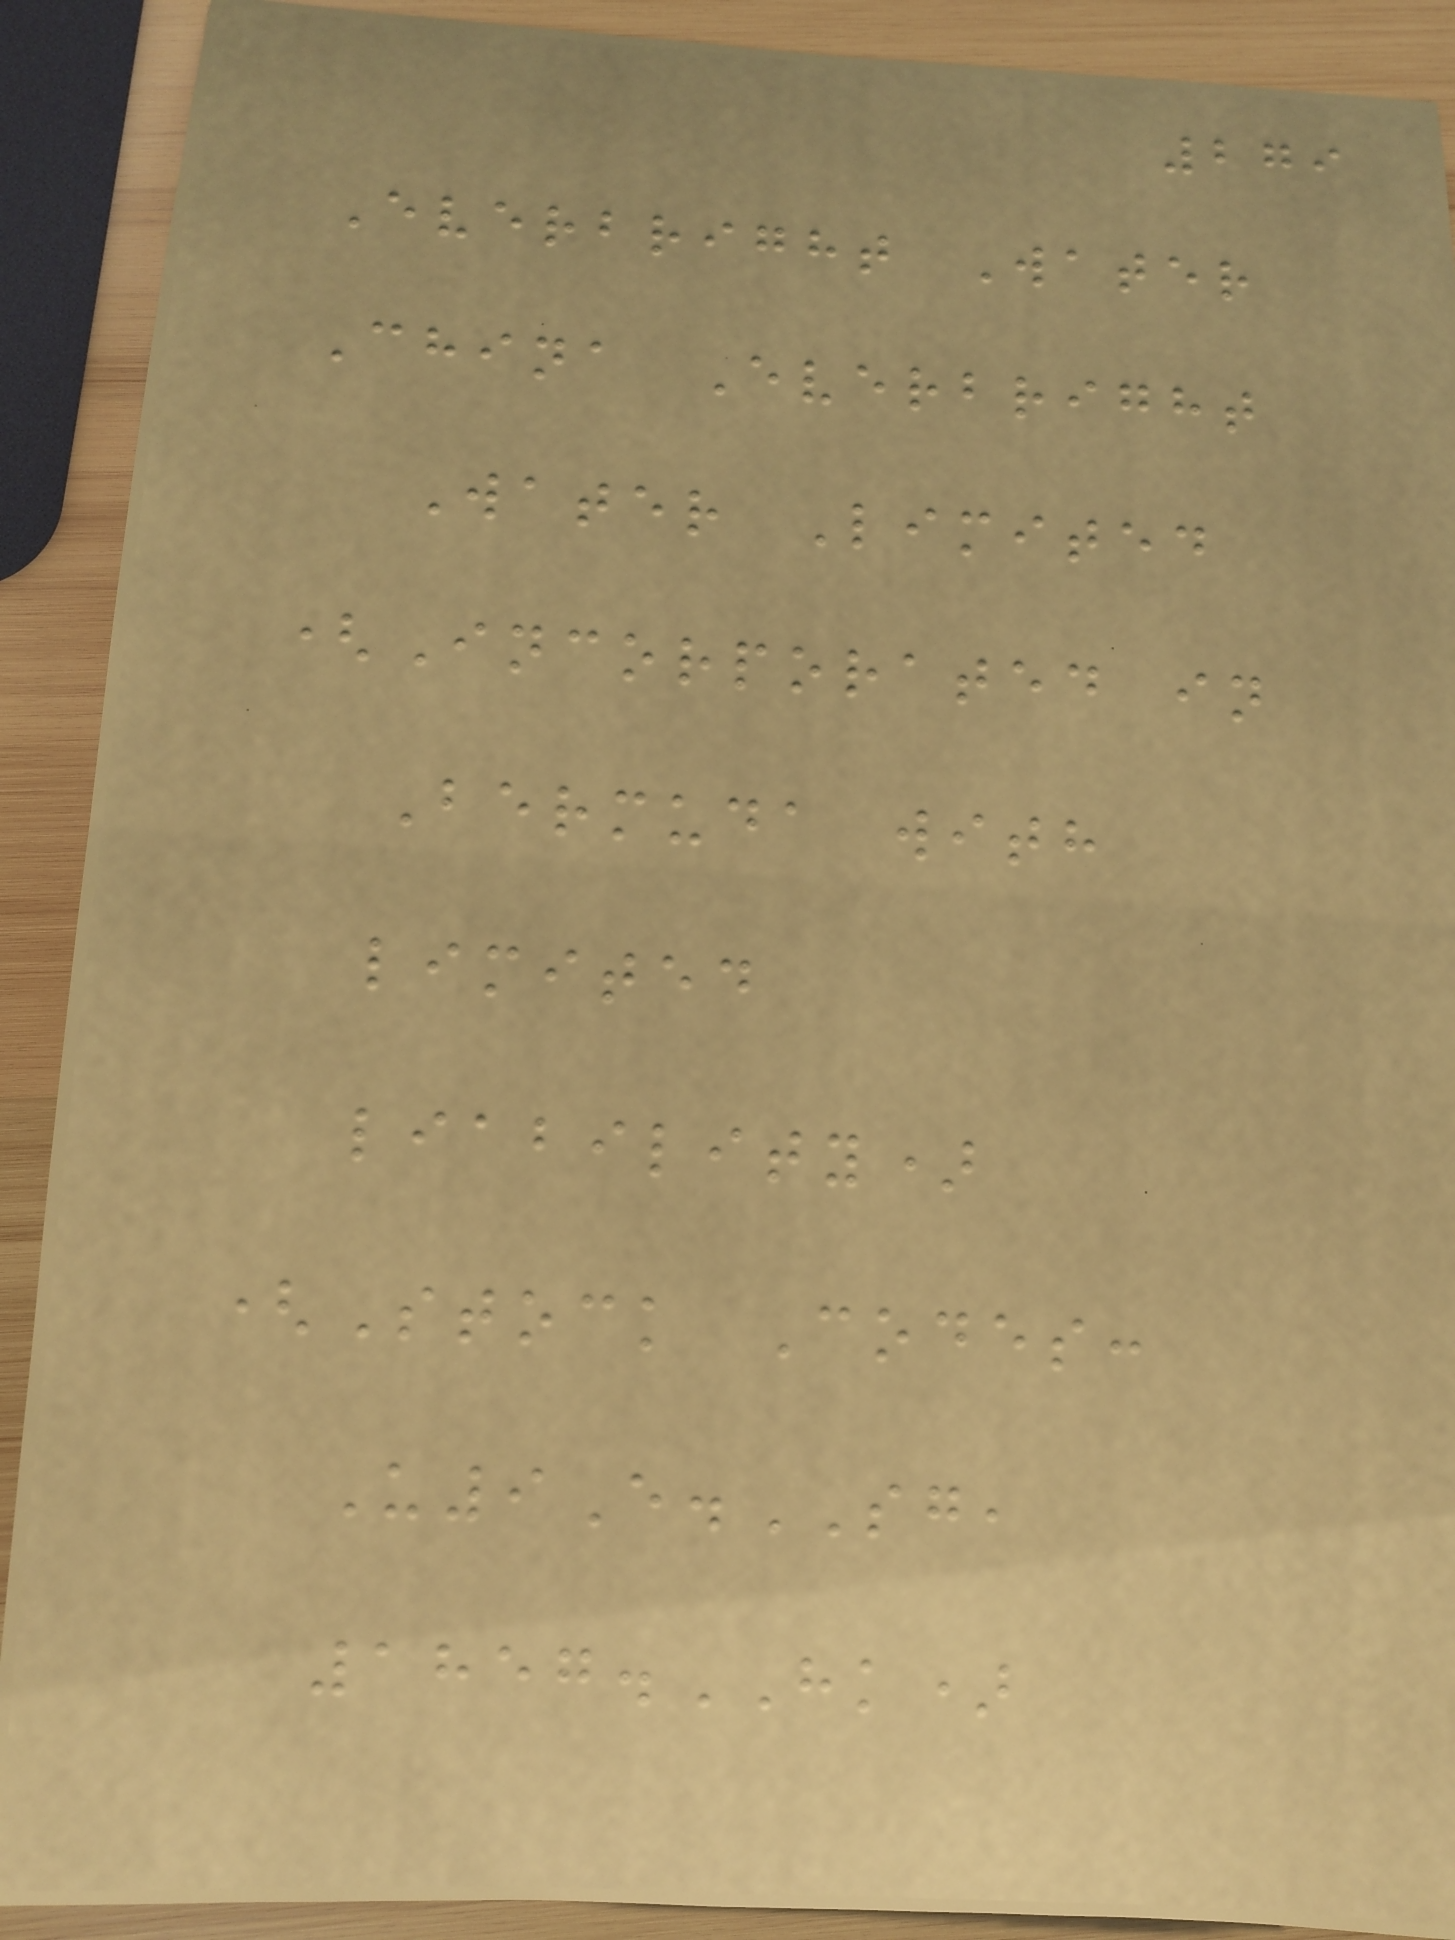279
Everbright Water
China Everbright
Water Limited
(Incorporated in
Bermuda with
limited
liability)
(Stock Codes:
U9E.SG,
1857.HK)
